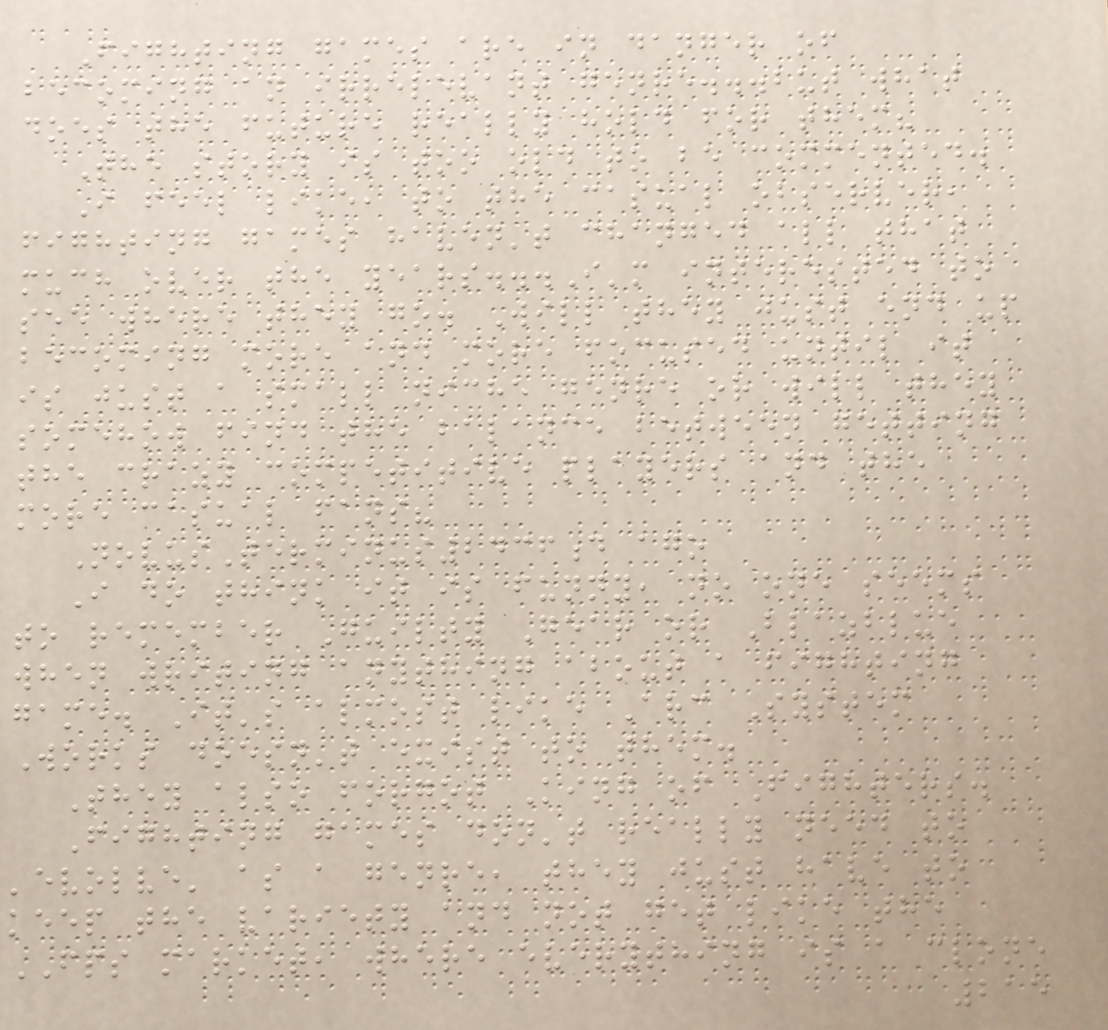Fighting games are in danger of
becoming an irrelevant genre...but what
does the future really hold for them?
The story is too old to be commented.
I feel like, to the casual observer,
fighting games haven't changed all that
much over the years...I'm interested to
see where they go. Will they just end up
becoming more and more focused until it
is just a small niche genre or will they
somehow find the balance between getting
the crazy competitive players and the
more casual fans?
NovusTerminus2436d ago
I do think it is funny, no one seems
to remember Guilty Gear or Blazblue
when writing anything about a fighting
game. It's almost like Arc System
Works doesn't exist to them.
They also forgot King of Fighters.
Fighting games don't really need to
'evolve' as a genre, they just have to
keep the variety and not get like the
FPS market, where everything is a clone
215
